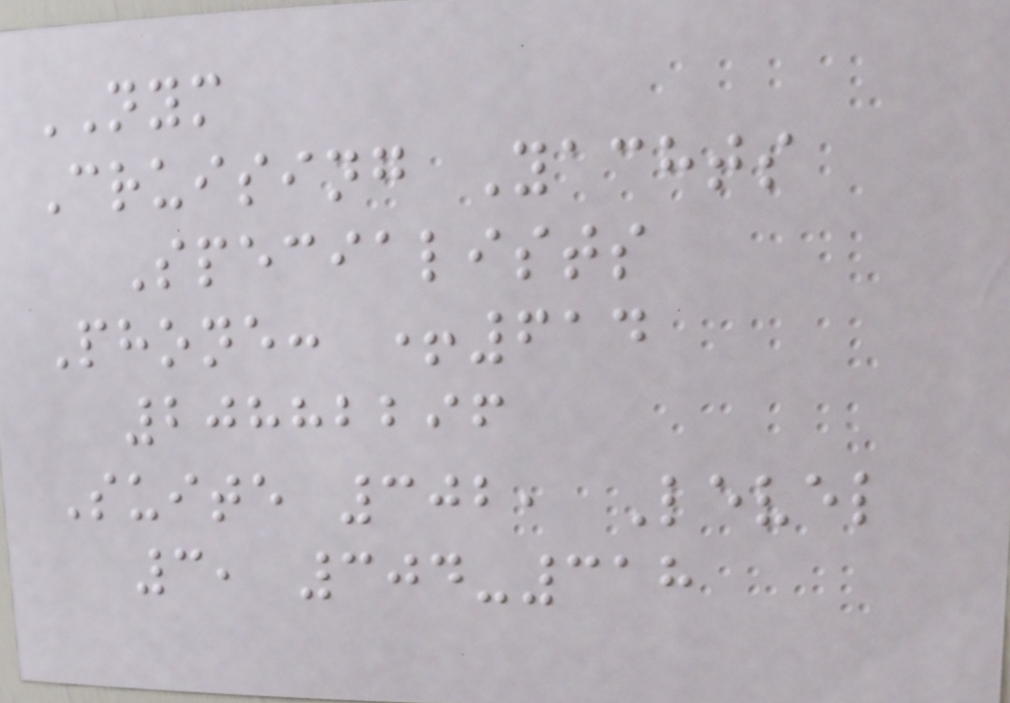NYM
Cruising Yachts
Specialists
Phone: +614
20882296
Suite 302, Level
3, 304-318
